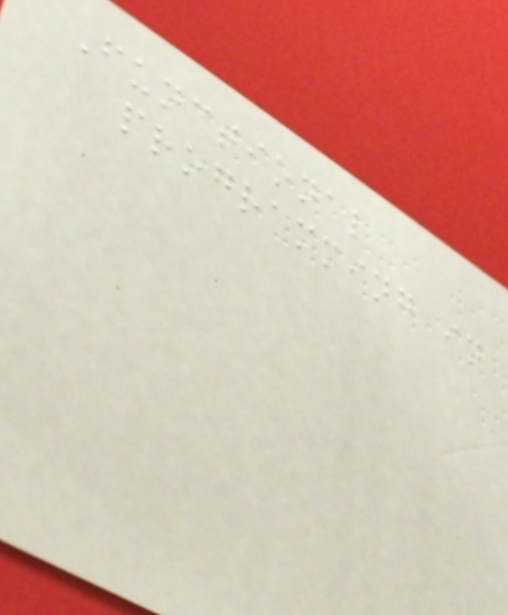Functional
programming in
